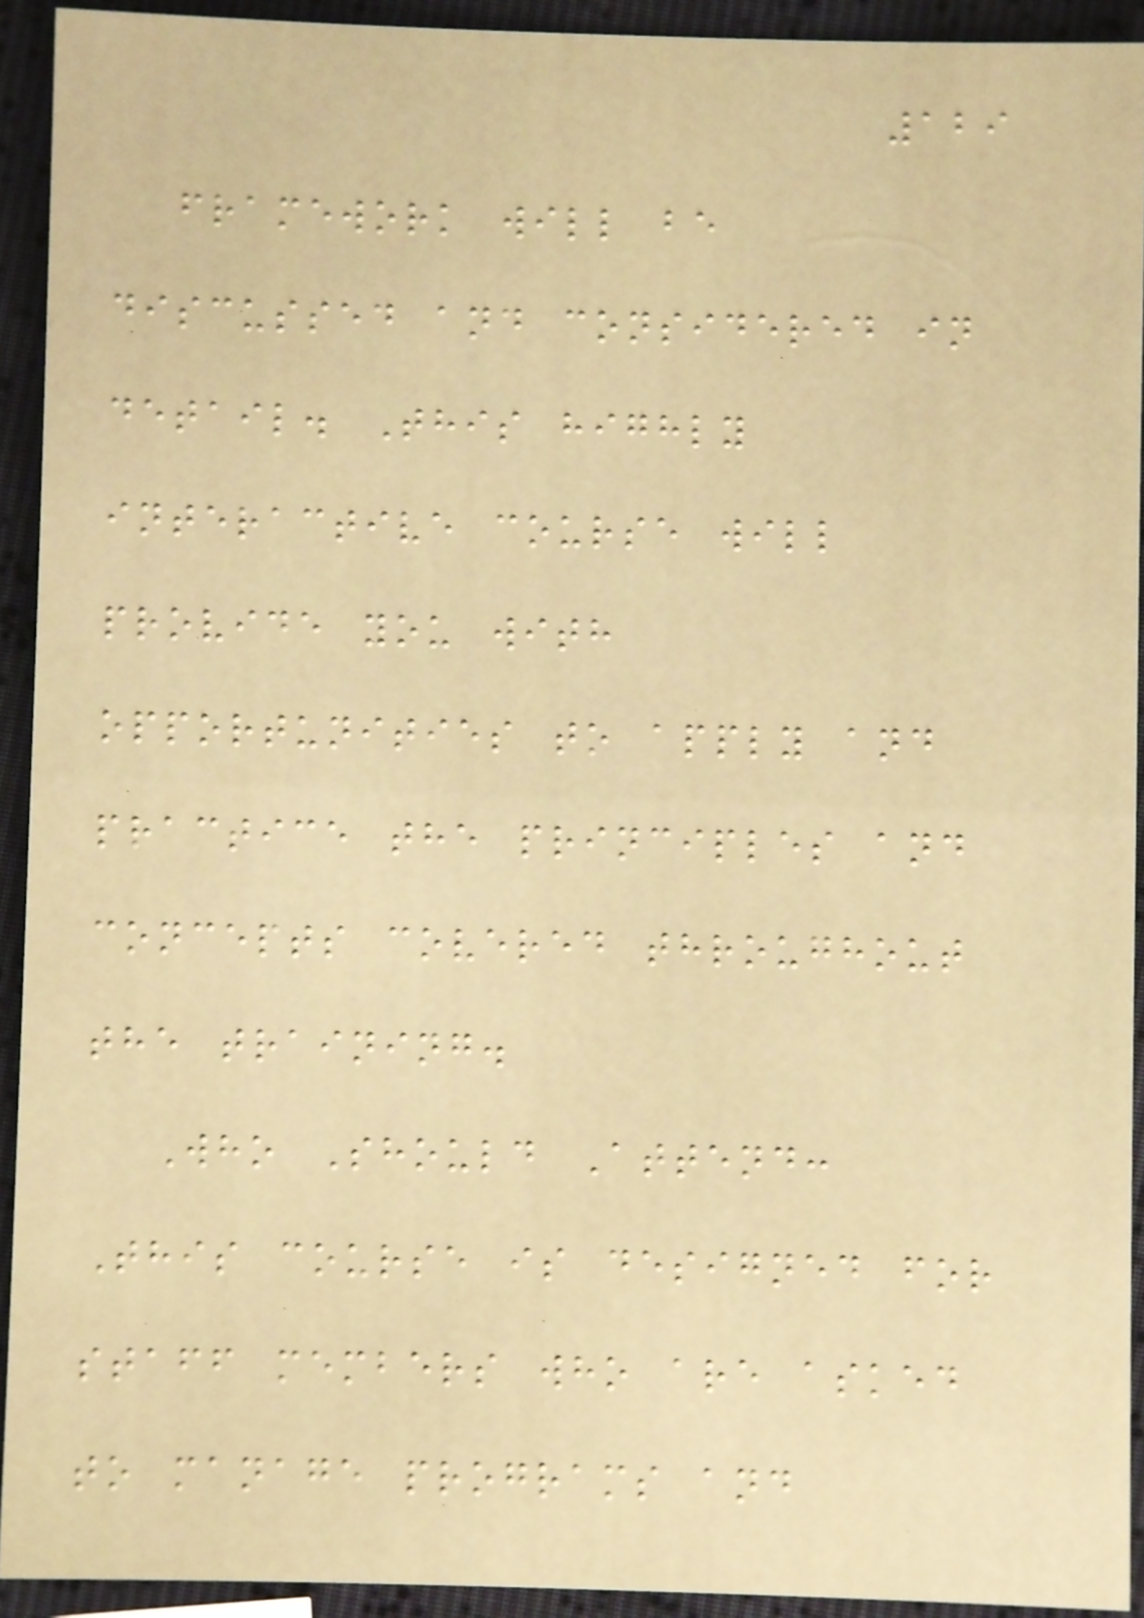129
framework will be
discussed and considered in
detail. This highly
interactive course will
provide you with
opportunities to apply and
practice the principles and
concepts covered throughout
the training.
Who Should Attend:
This course is designed for
staff members who are asked
to manage programs and
